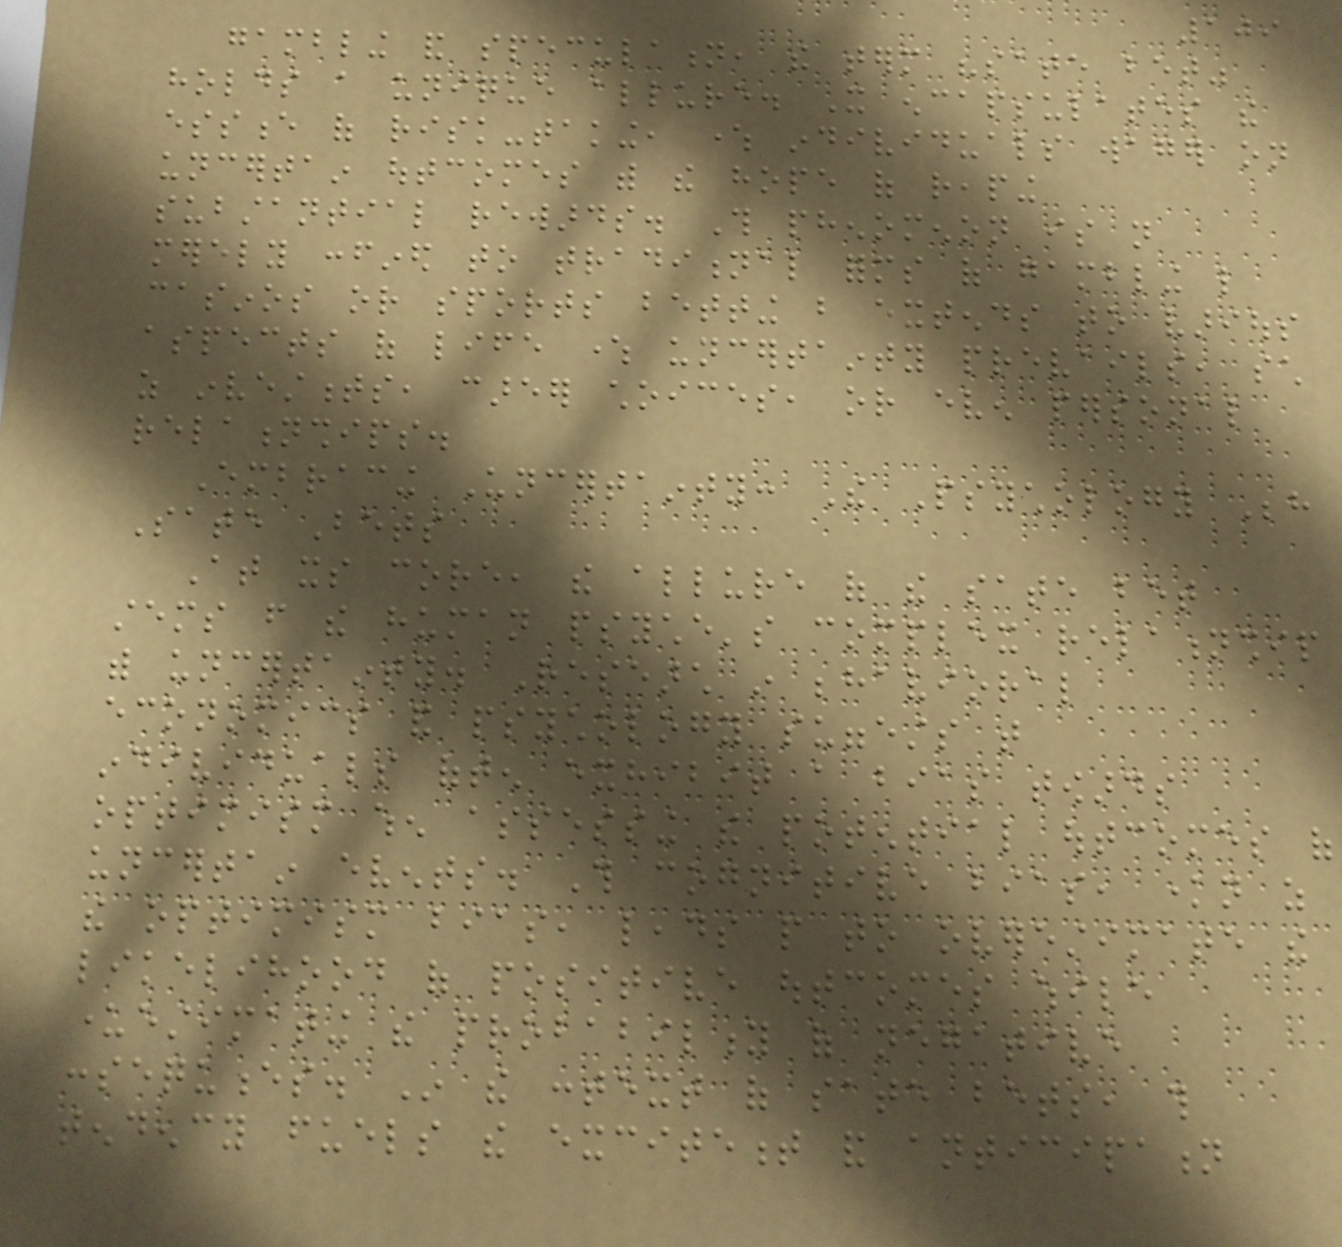109
gambling and speculation, the term "sate bet"
holds a unique allure. It encapsulates the
essence of risk-taking, where individuals wager on
uncertain outcomes with the hope of reaping
substantial rewards. This phenomenon is not
merely confined to traditional forms of gambling like
casinos or sports betting but extends to various
aspects of life where uncertainty prevails, such
as investments, career choices, or even personal
relationships.
Embracing Uncertainty: The Psychology Behind
Sate Bets
At its core, the allure of the sate bet
stems from the human psyche's complex relationship
with uncertainty. Research in behavioral
economics and psychology suggests that
individuals often exhibit a bias towards
optimism when assessing the potential outcomes of
uncertain events. This cognitive bias, known as
the optimism bias, leads people to overestimate the
likelihood of positive outcomes while
underestimating the probability of negative
consequences. In the context of sate bets, this
tendency fuels the excitement and anticipation
